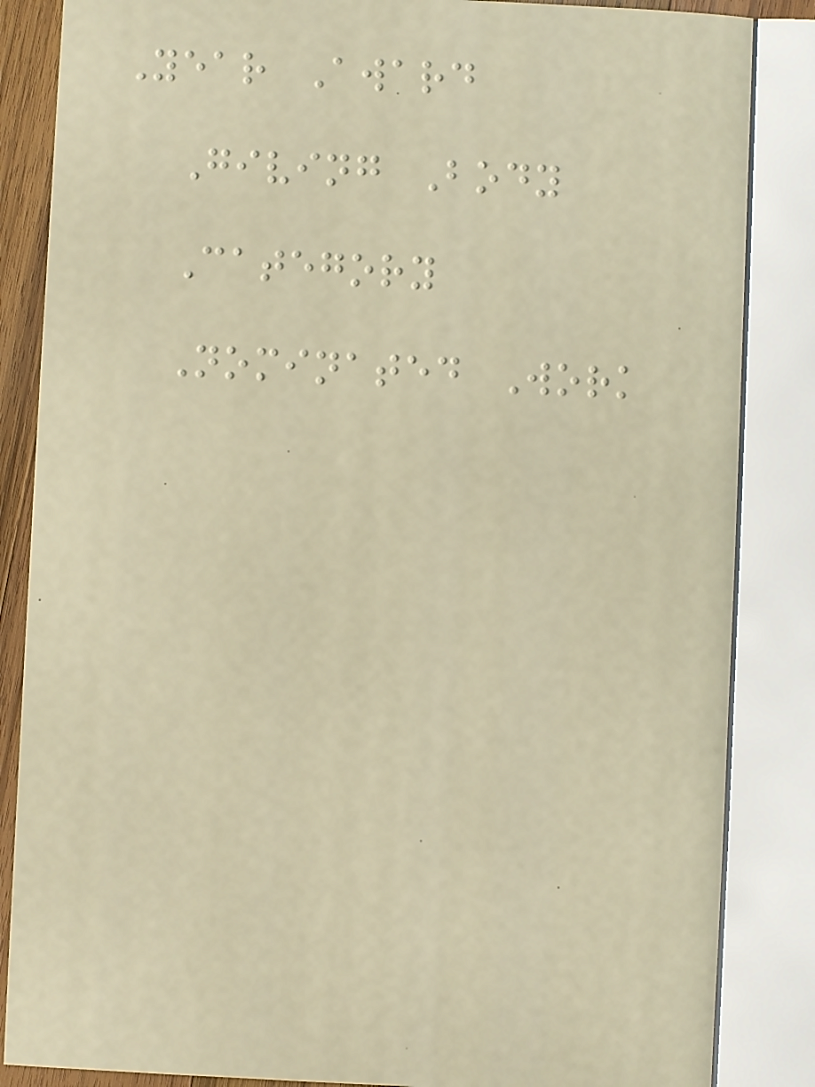Year Award
Giving Body
Category
Nominated Work
